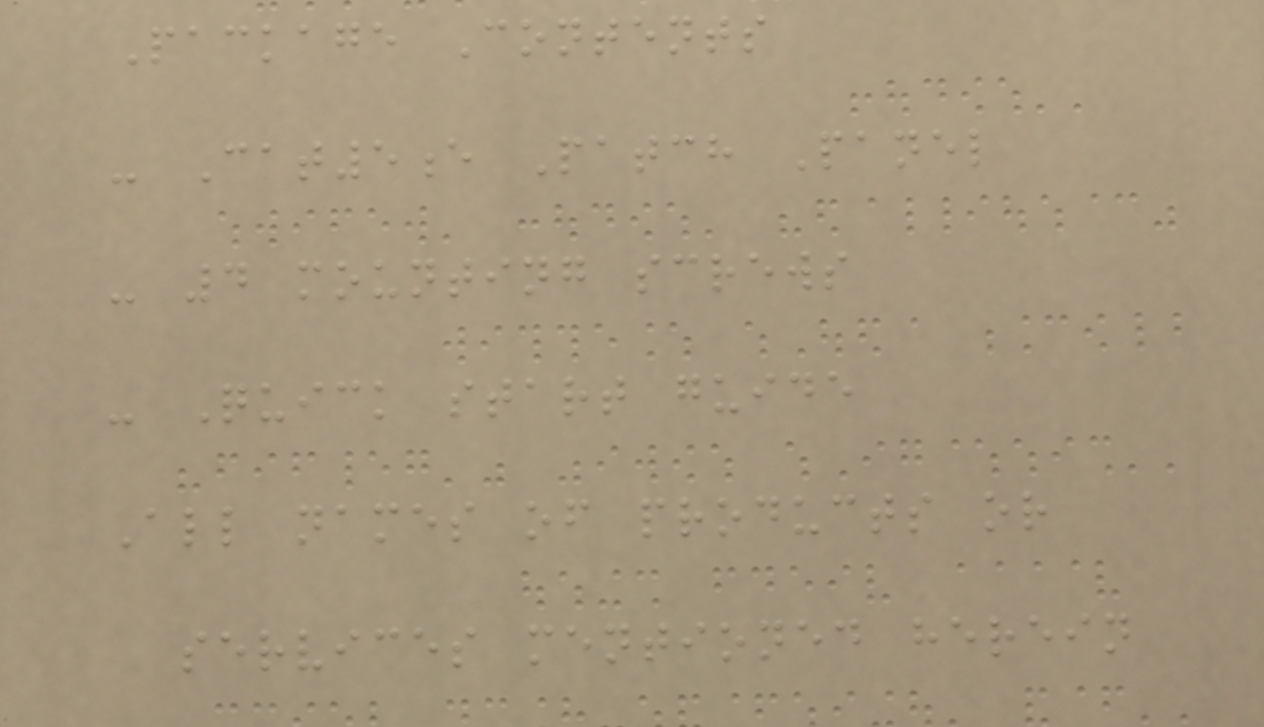Package Contents
- Cat5e Patch Panel
- 4 mounting screws
- Quick start guide
All names of products or
services mentioned herein
